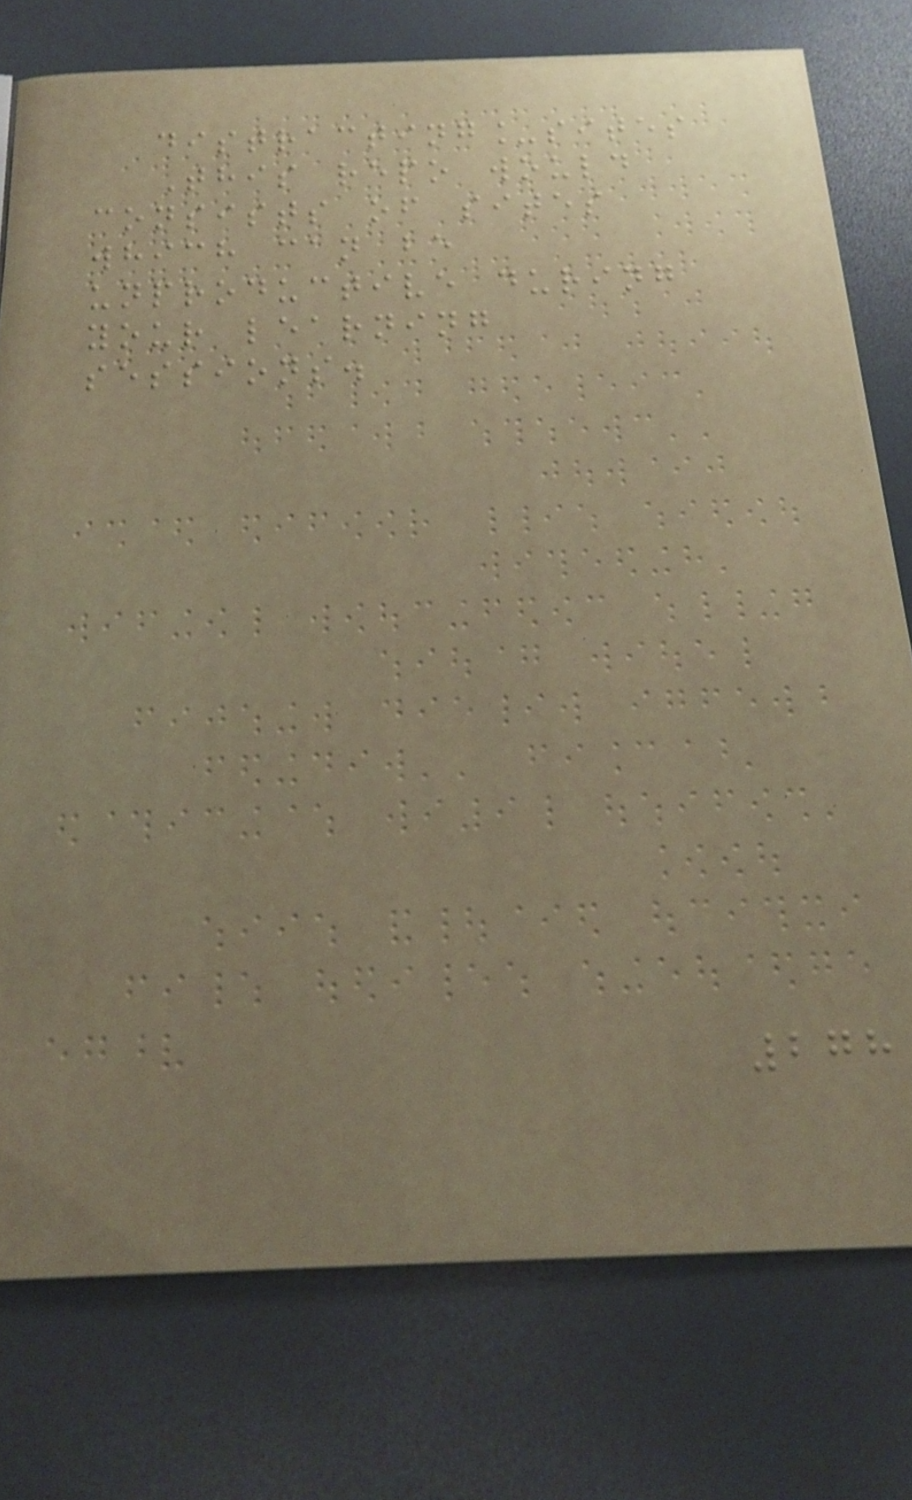distracting_sites
This repo would
consists of sites
which can be
unproductive during
your learning
sessions.
278
